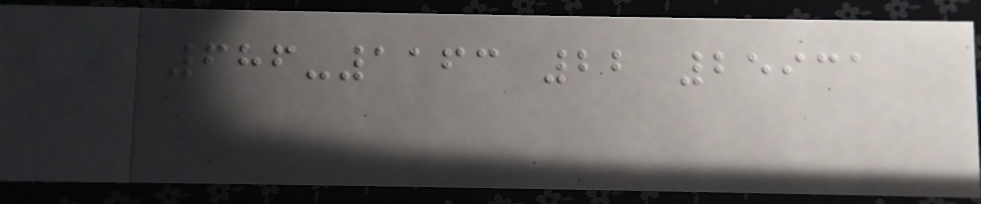686-1163 22 25931
